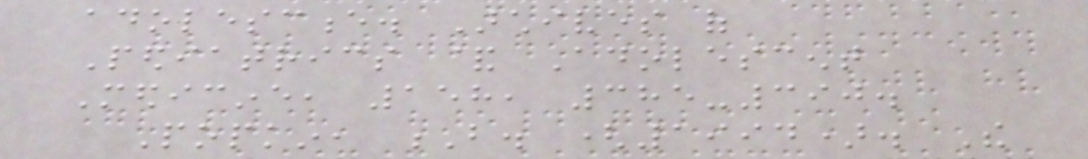adolescence. Archives of
Pediatrics & Adolescent
Medicine, 158, 385-390.
Popkin, B. (1994). The
